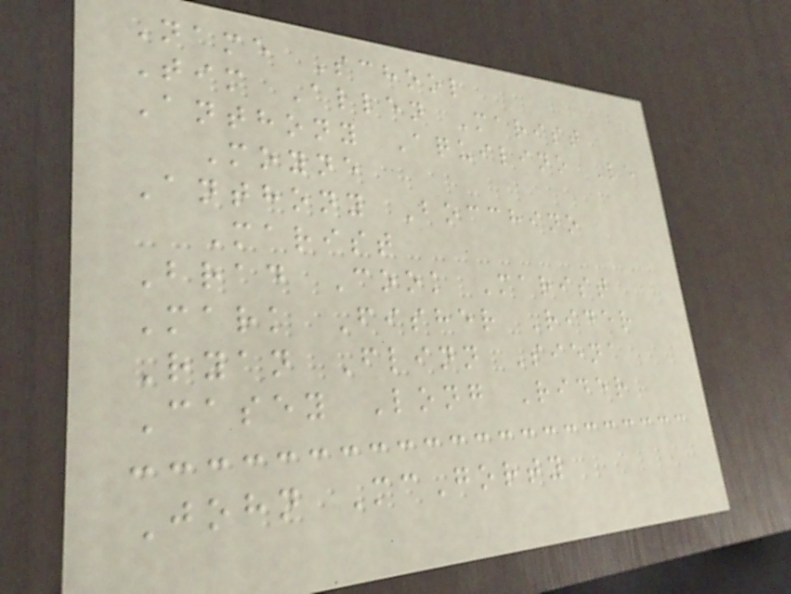Name School
Tim Allen Marist
Anthony Aquilino Le
Moyne
Anthony Bocchino
Marist
Brad Cook Marist
Mark Fisher Rider
Ryan Flinn Siena
Casey Long Rider
John McGorty
